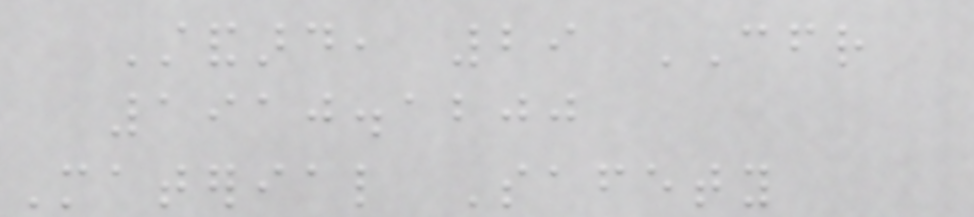Standard, 29 CFR
1910.1200
Material Safety
